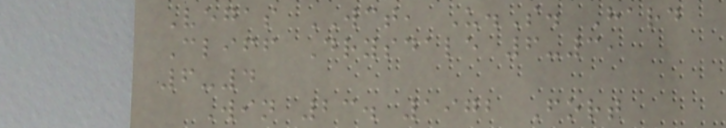Vegas WCT, U.S. Hard
Cliff Drysdale 6-3,
6-4
Win 23. 1972 Fort
